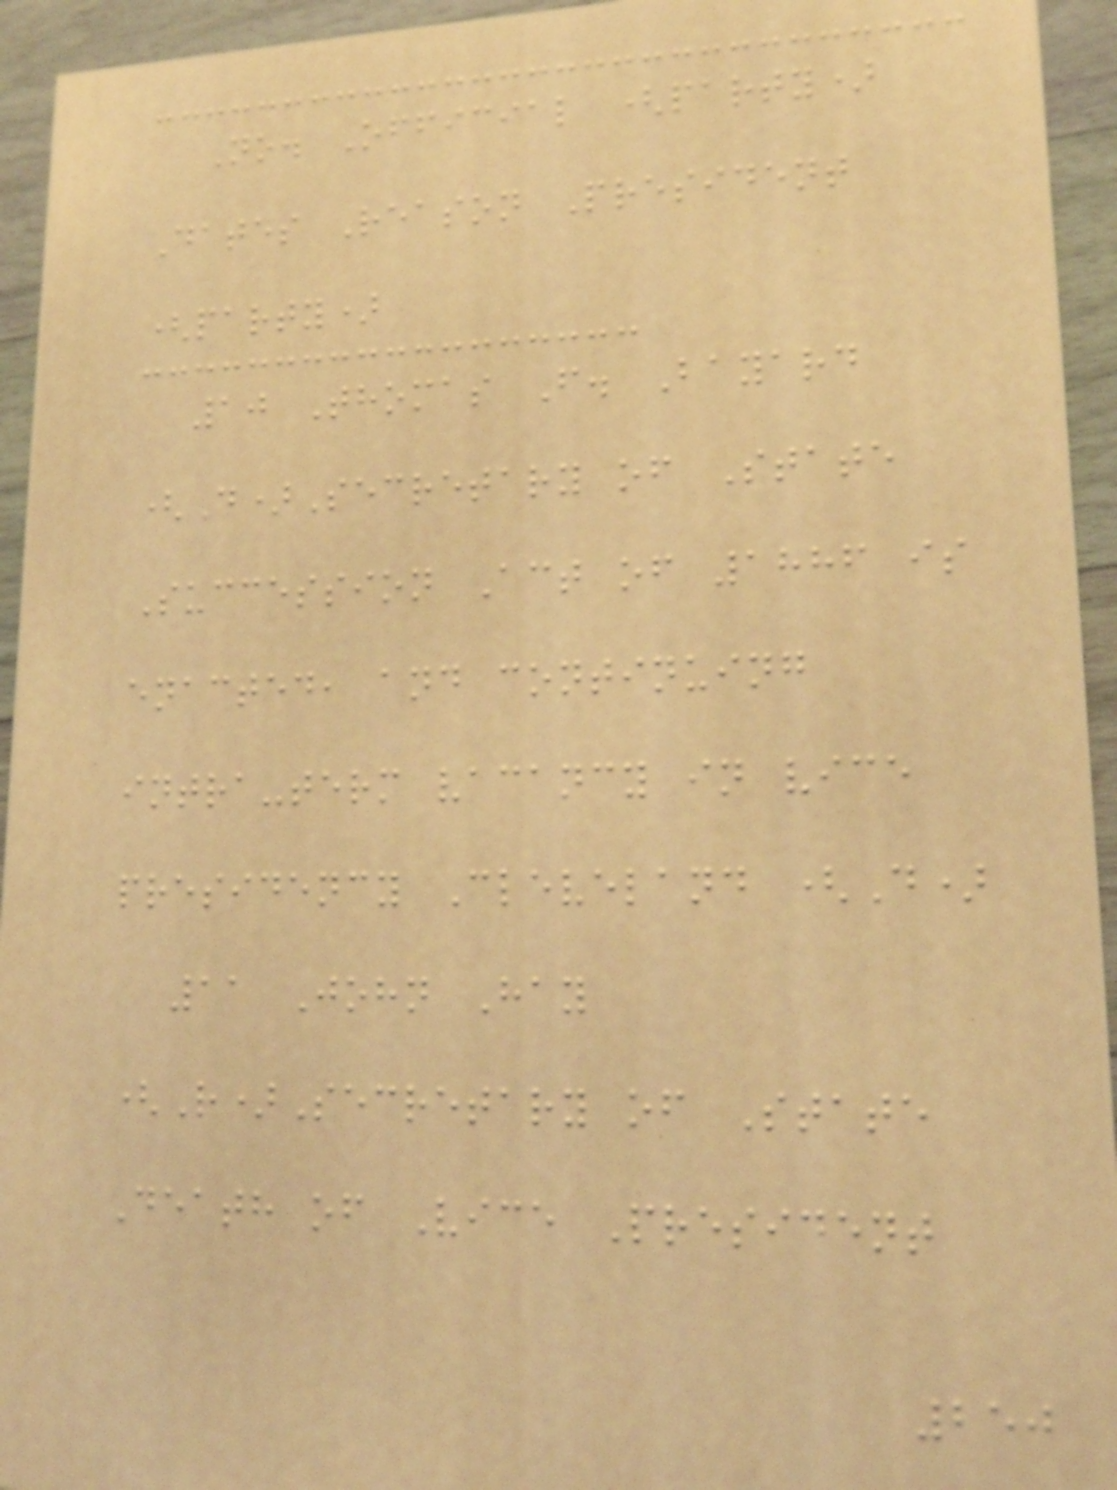No. Official (party)
Dates Reason President
(party)
10 Thomas F. Bayard
(D)Secretary of State
Succession Act of 1886 is
enacted, and continuing
intra-term vacancy in vice
presidency Cleveland (D)
11 John Hay
(R)Secretary of State
Death of Vice President
250
